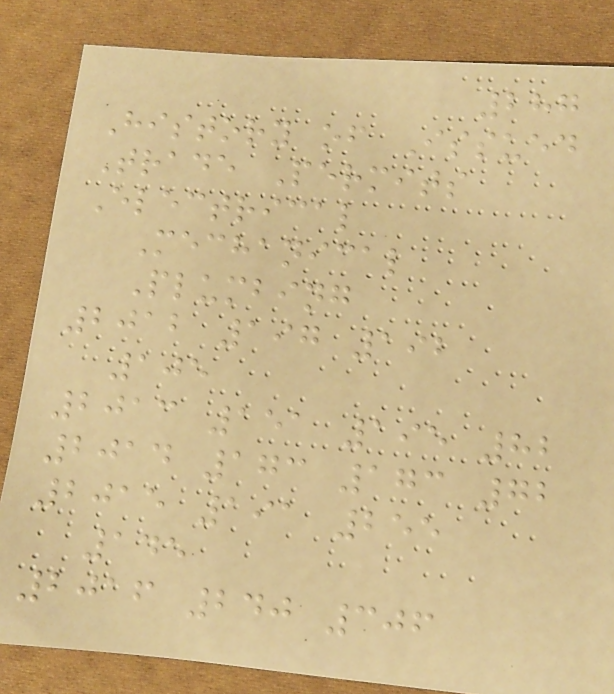287
History of Issued
Trade Permits
Electrical
Mechanical
Plumbing
2012 197 192
105
2013 151 195 82
2014 173 173 72
2015 191 255
145
2016 240 306
